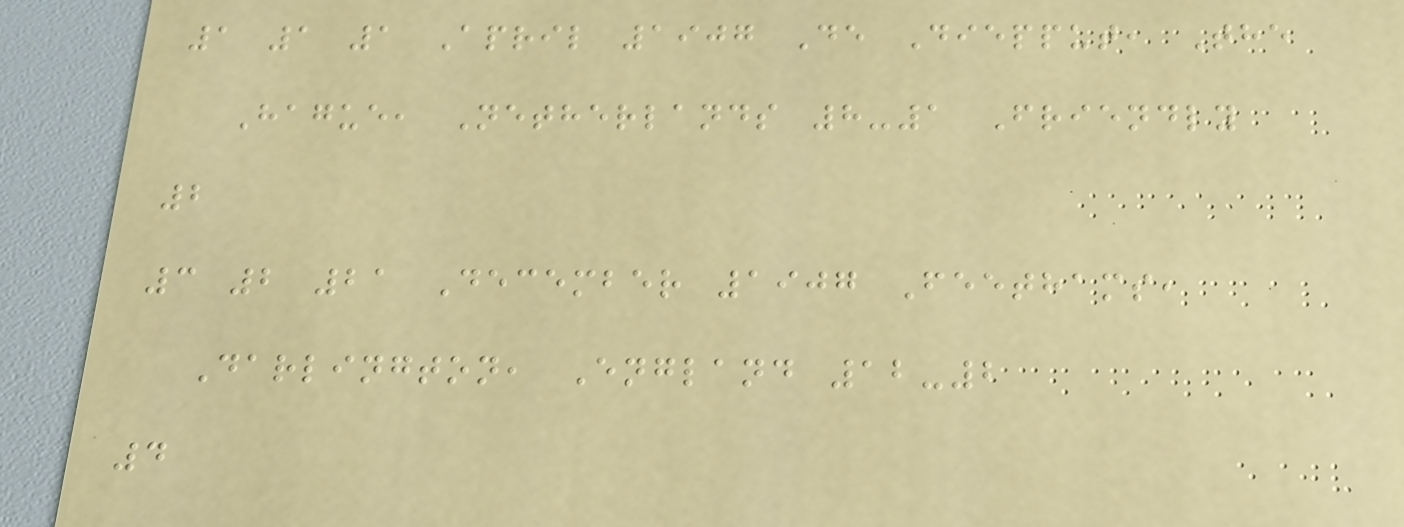1 1 1 April 1907 De Diepput, The
Hague, Netherlands 8-1 Friendly
2
3 2 21 December 1907 Feethams,
Darlington, England 12-2
4
